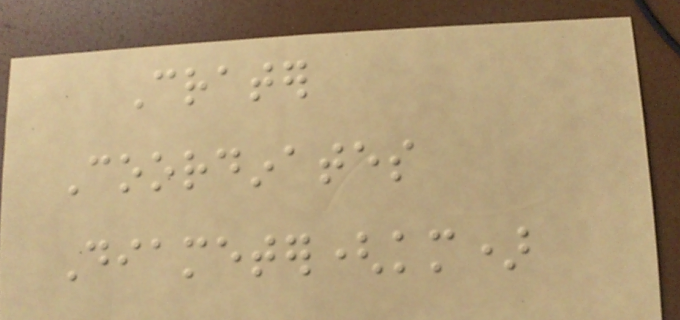Crater
Coordinates
Diameter(km)
